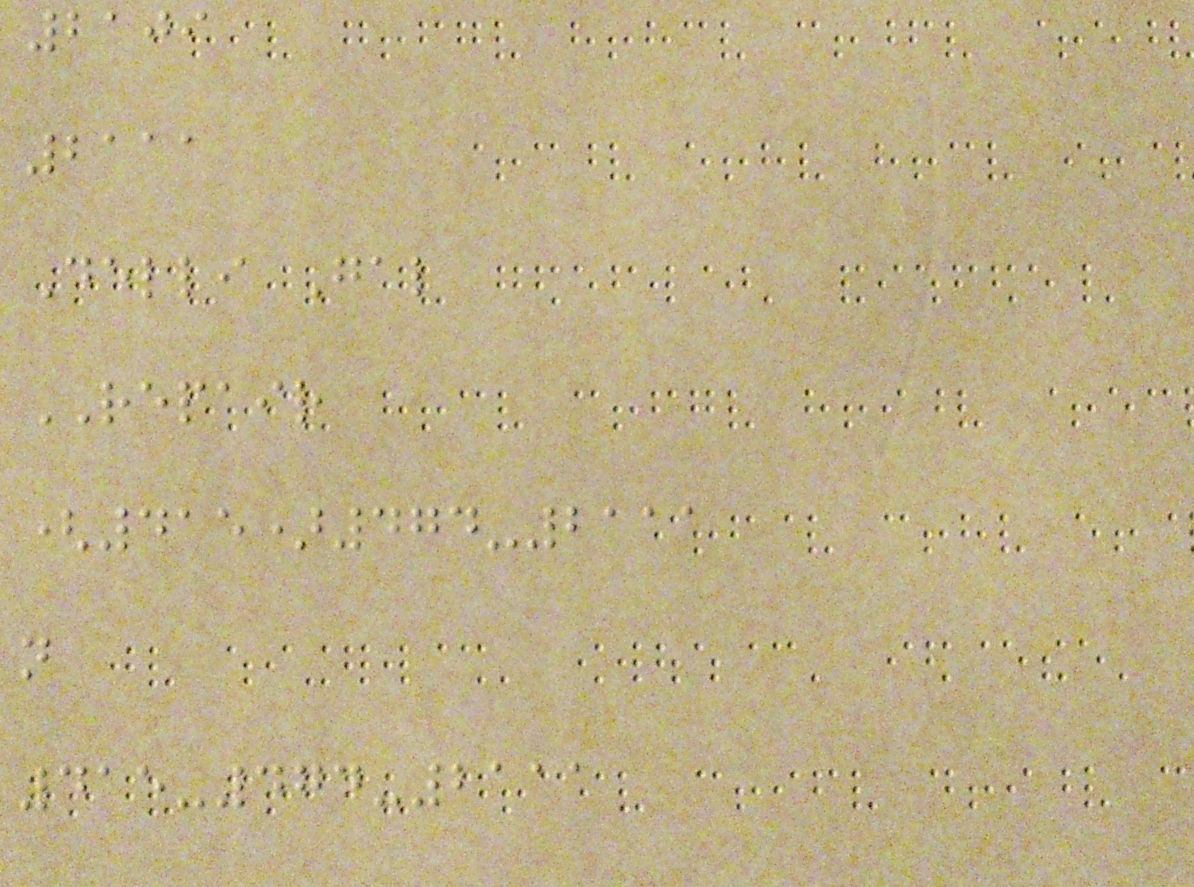2109
2111
Delli Gal
REPAIR
(415)474-2111
n
415-474-2111
